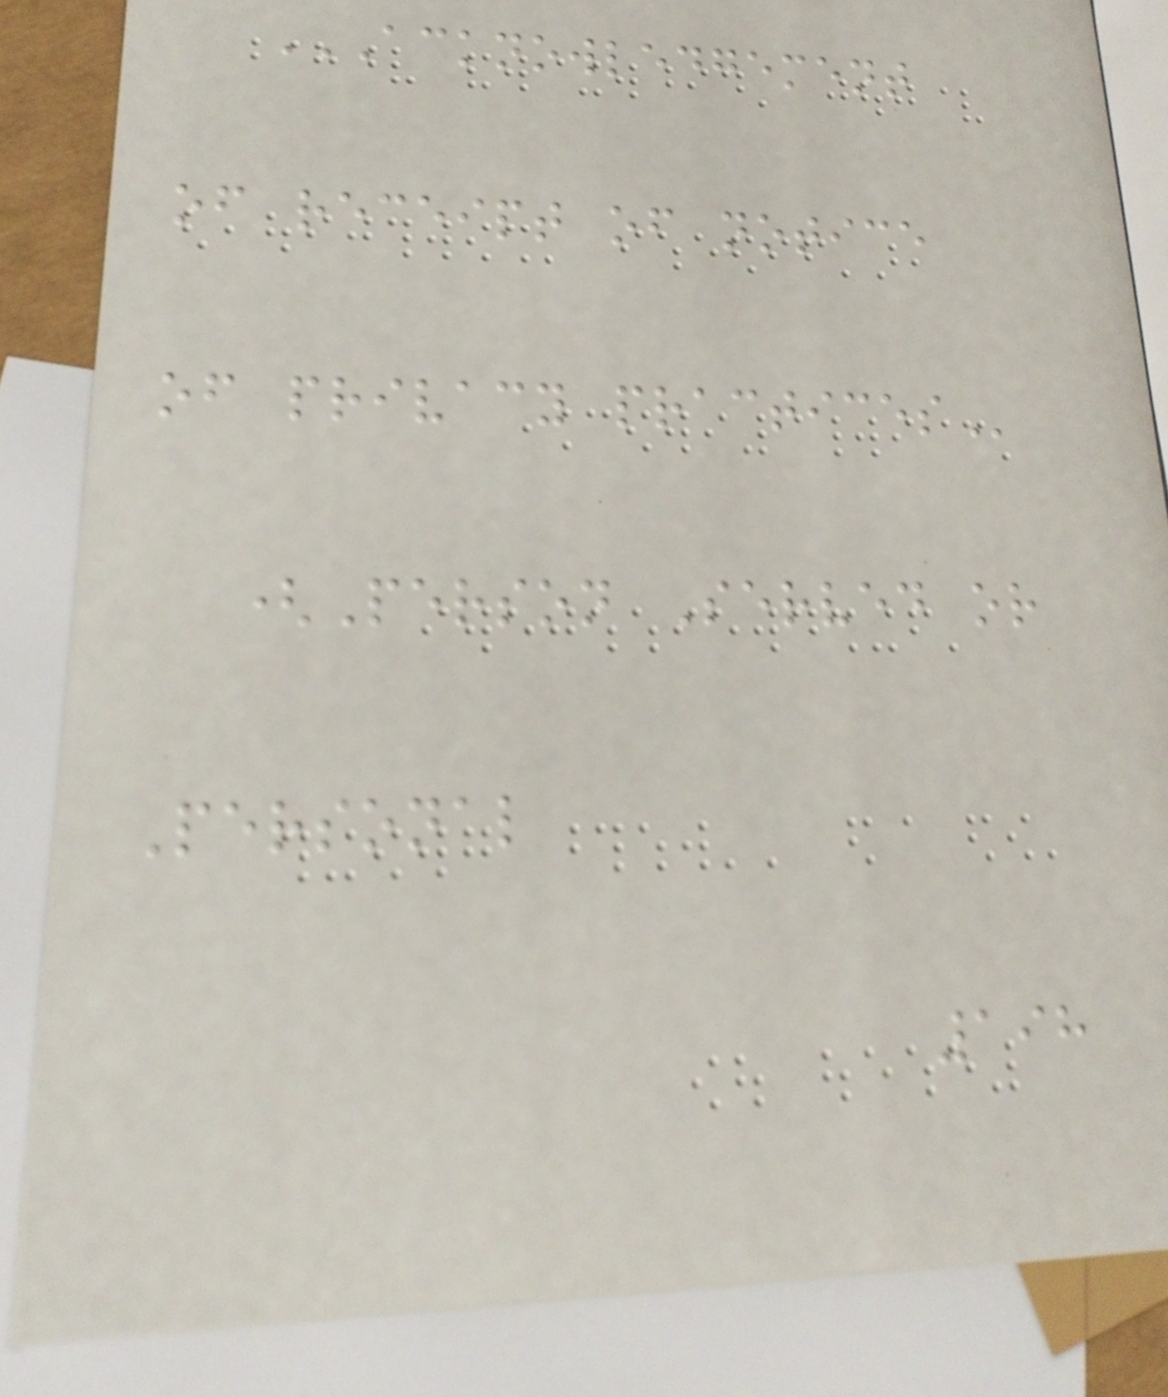ACKNOWLEDGEMENT
OF RECEIPT OF NOTICE
OF PRIVACY PRACTICES
(Person Served or
Personal
198
